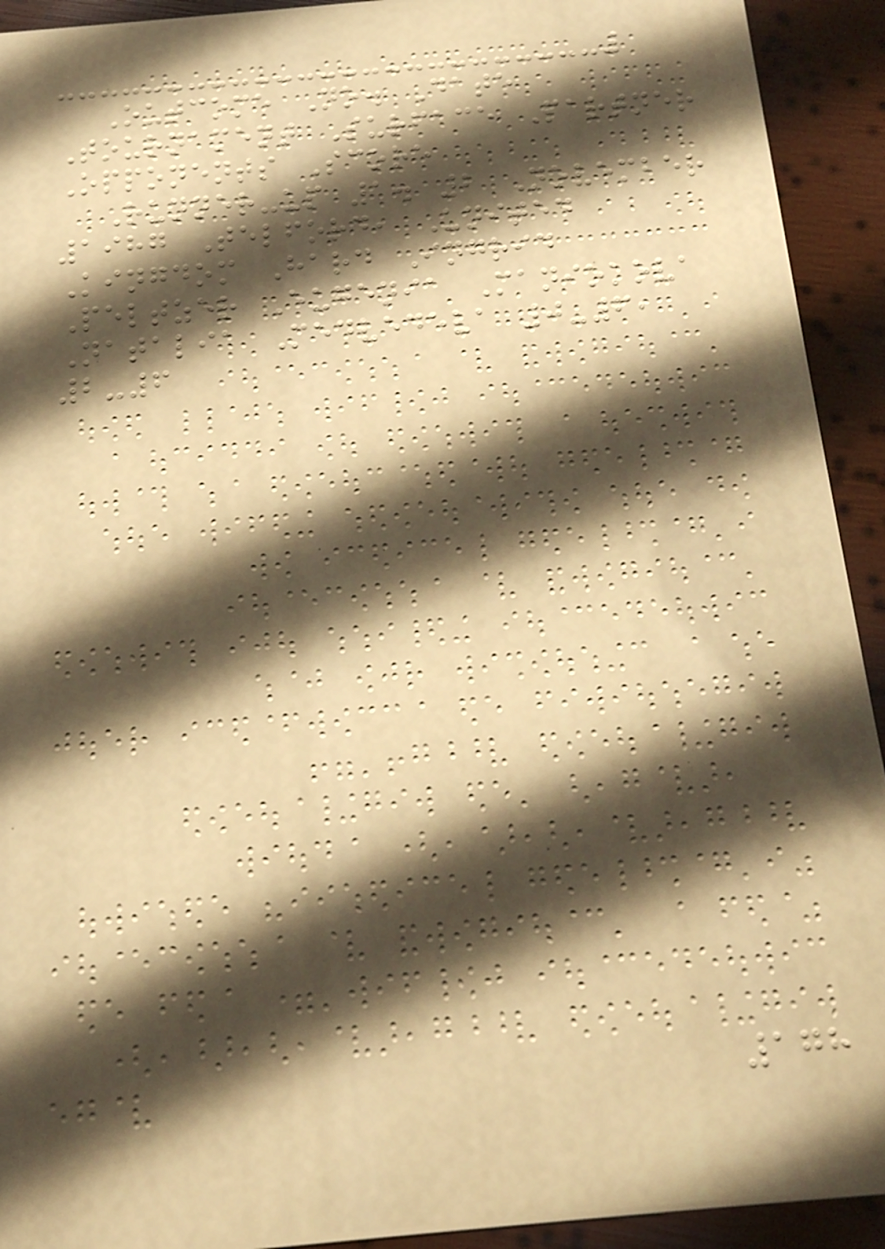Outcome No. Date
Tournament Surface Partner
Opponents Score
Runner-up 1. 2 November
1987 Telford, United
Kingdom Hard Ingrid
Peltzer Eugenia Maniokova
Natalia Medvedeva 0-6,
2-6
178
